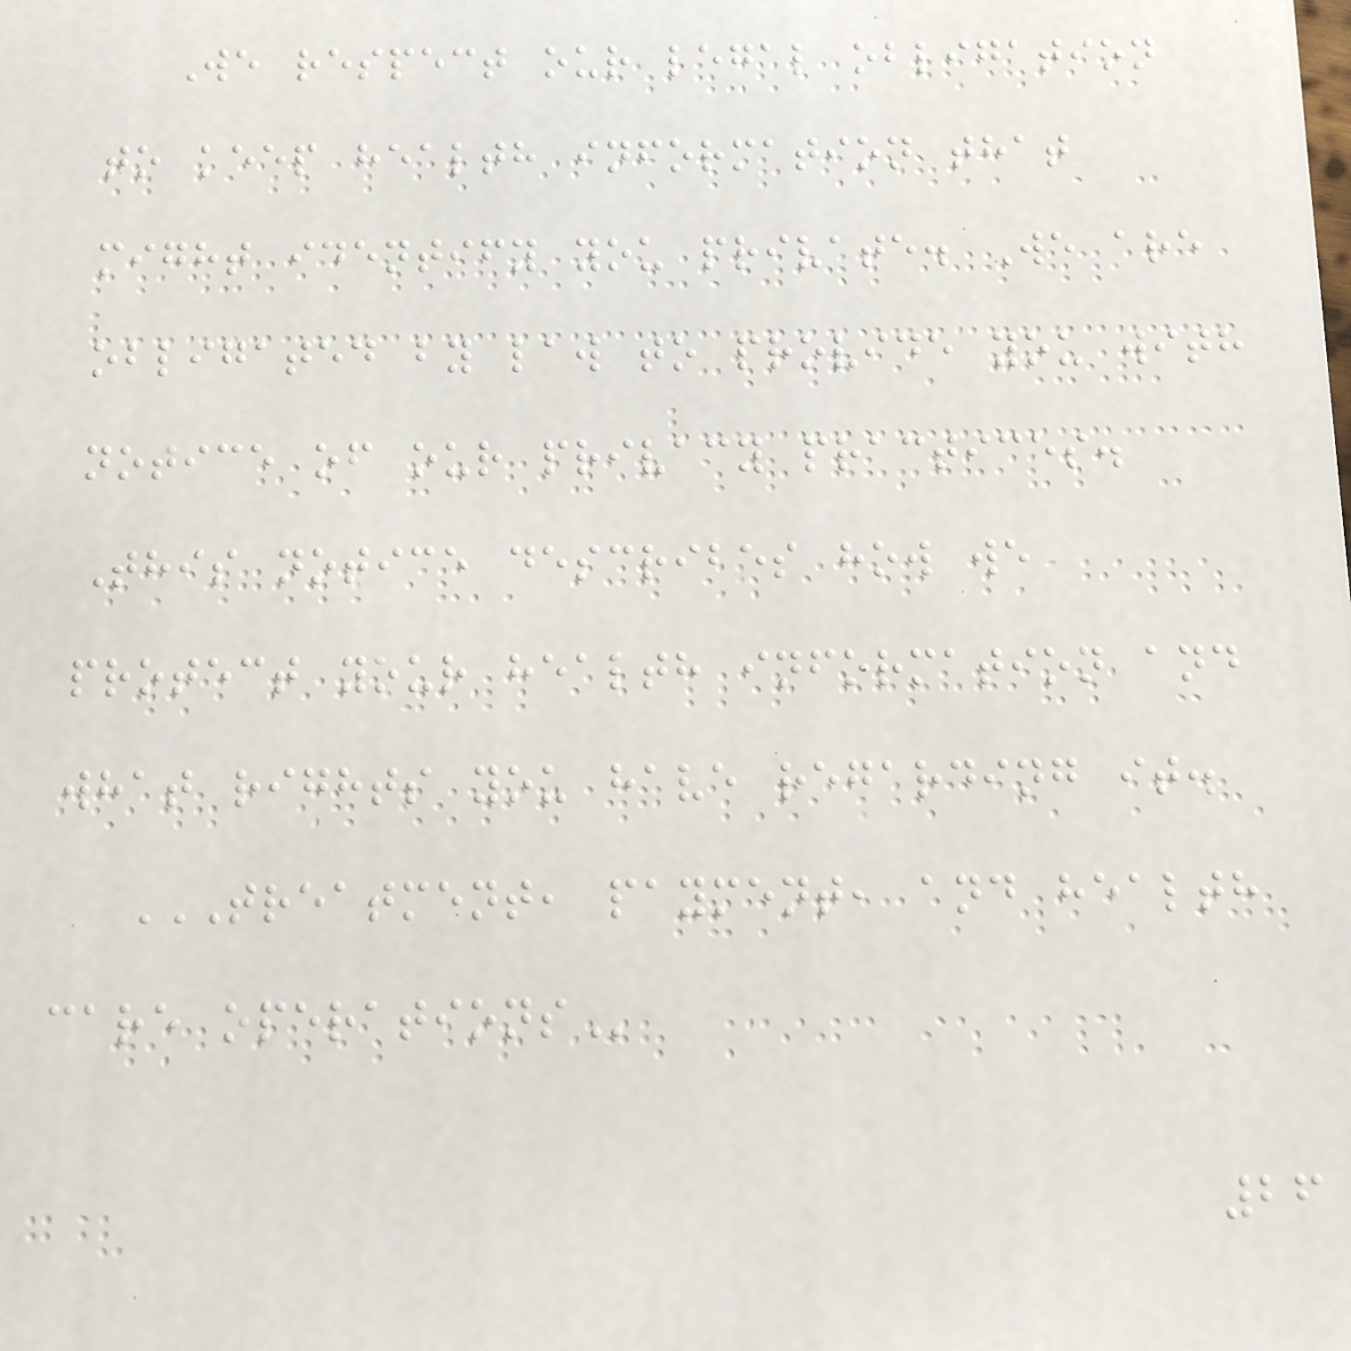We respect our legal obligation
to keep health information that
might identify you private. We are
obligated by law to provide you with
notice of our privacy practices.
This notice describes how we
protect your health information and
what rights you have regarding it.
TREATMENT, PAYMENT, AND HEALTH
CARE OPERATIONS
26
